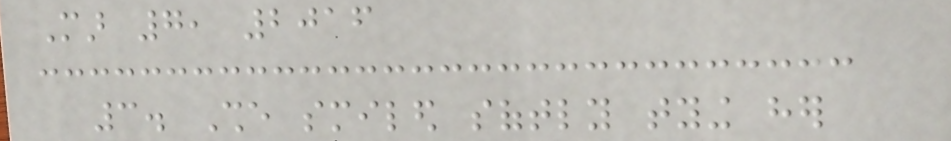Mar 7, 2016
3. She smiled softly tying her
